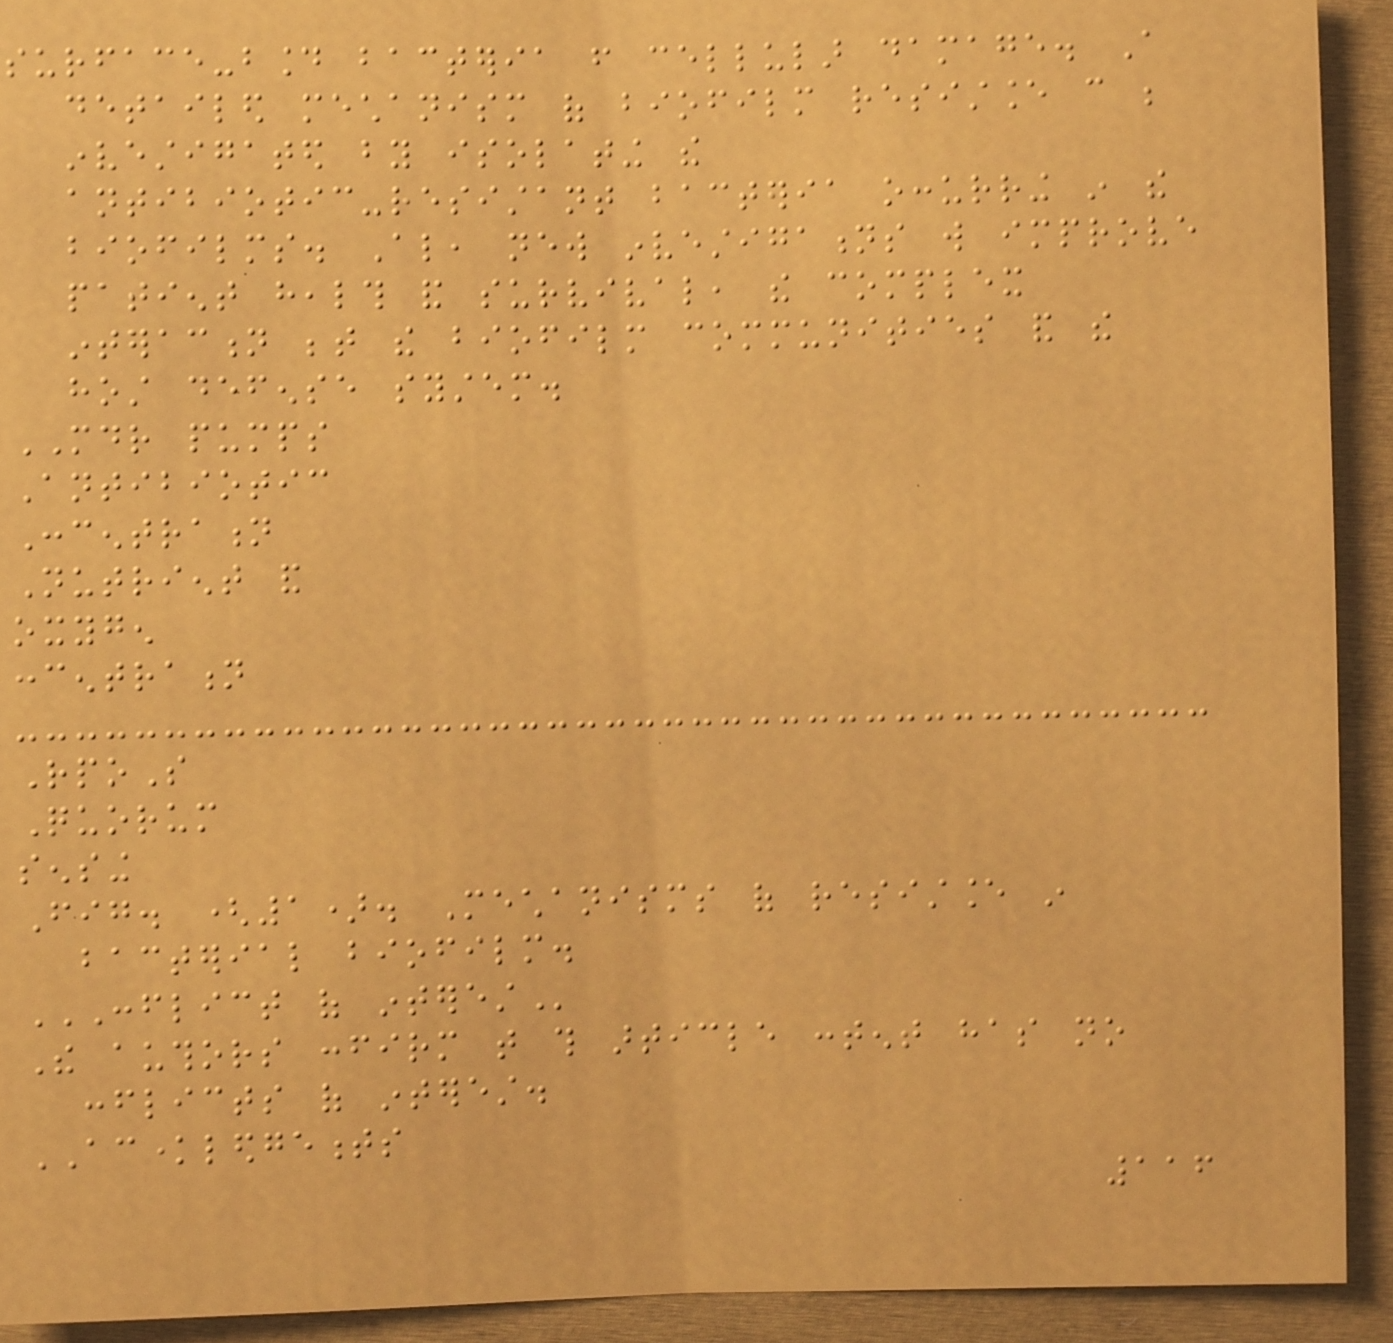surface-bound bacteria from cellular damage. A
detailed mechanism of biofilm resistance can be
investigated by isolating the
antibiotic-resistant bacteria occurring in the
biofilms. Also, new investigations will improve
patient health and survival, the complex
interaction between the biofilm communities and the
host defense system.
MDR pumps
Antibiotic
Concentration
Nutrient and
oxygen
concentration
RpoS
Quorum
sensing
Fig. (1). Mechanisms of resistance in
bacterial biofilm.
CONFLICT OF INTEREST
The authors confirm that this article content has no
conflicts of interest.
ACKNOWLEDGEMENTS
116
